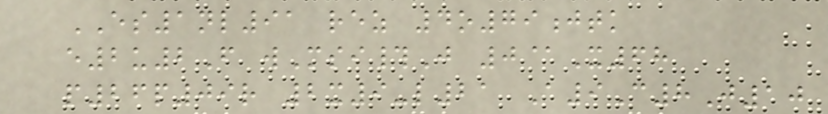ES1nl91 rez 4o79jtk
e2u2F wMsi#J 0@X68
p26p09r 2x9-l21 A9C8J10
